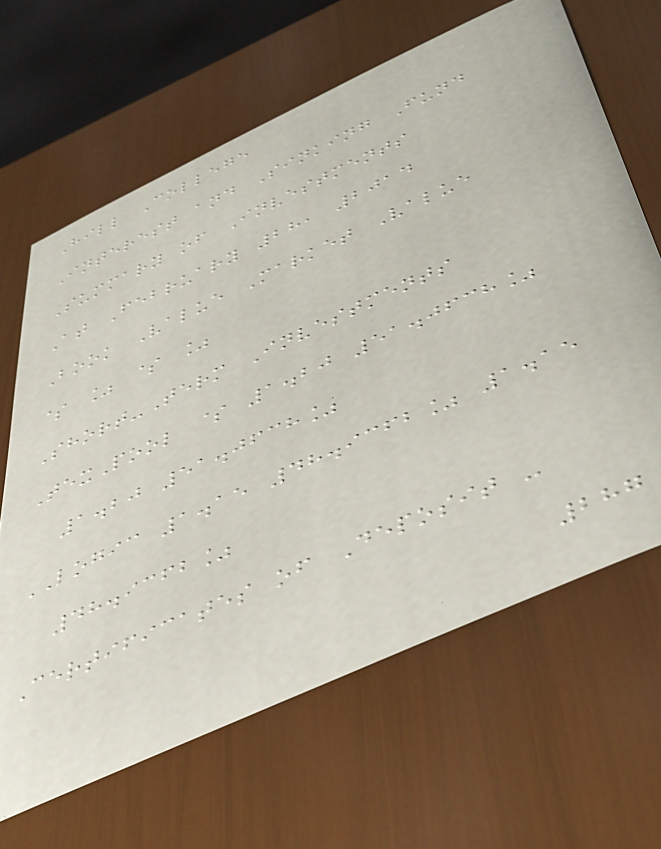Hill College
Interest and Sinking Fund
Summary of Investments
At February 28, 2014
Book Value Market Value
$ % $ %
Short-Term Investments
TexPool $ 1.20 51.0638%
1.20 51.0638%
LOGIC 1.15 48.9362% 1.15
48.9362%
Certificates of Deposit -
287
